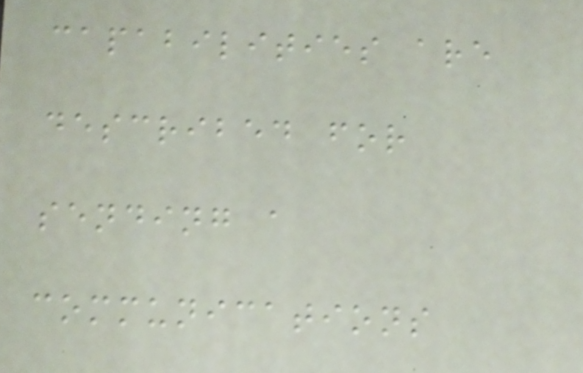capabilities are
described for
sending a
communications
